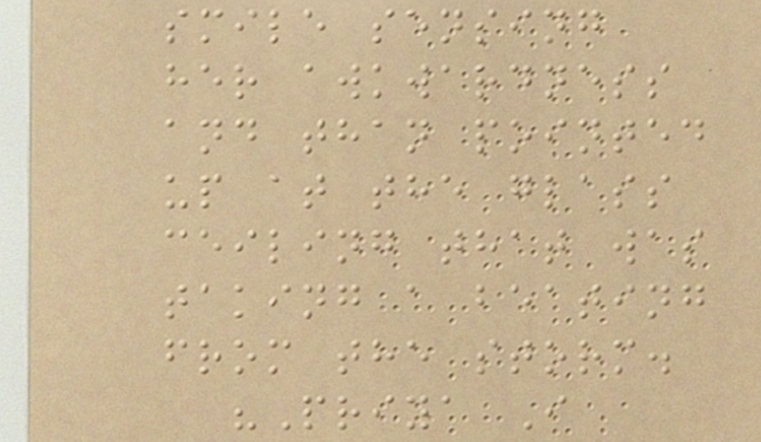smile sensing
her awkwardness
and than pointed
up at the glass
ceiling that was
taking a beating
from the storm.
"Priya I
